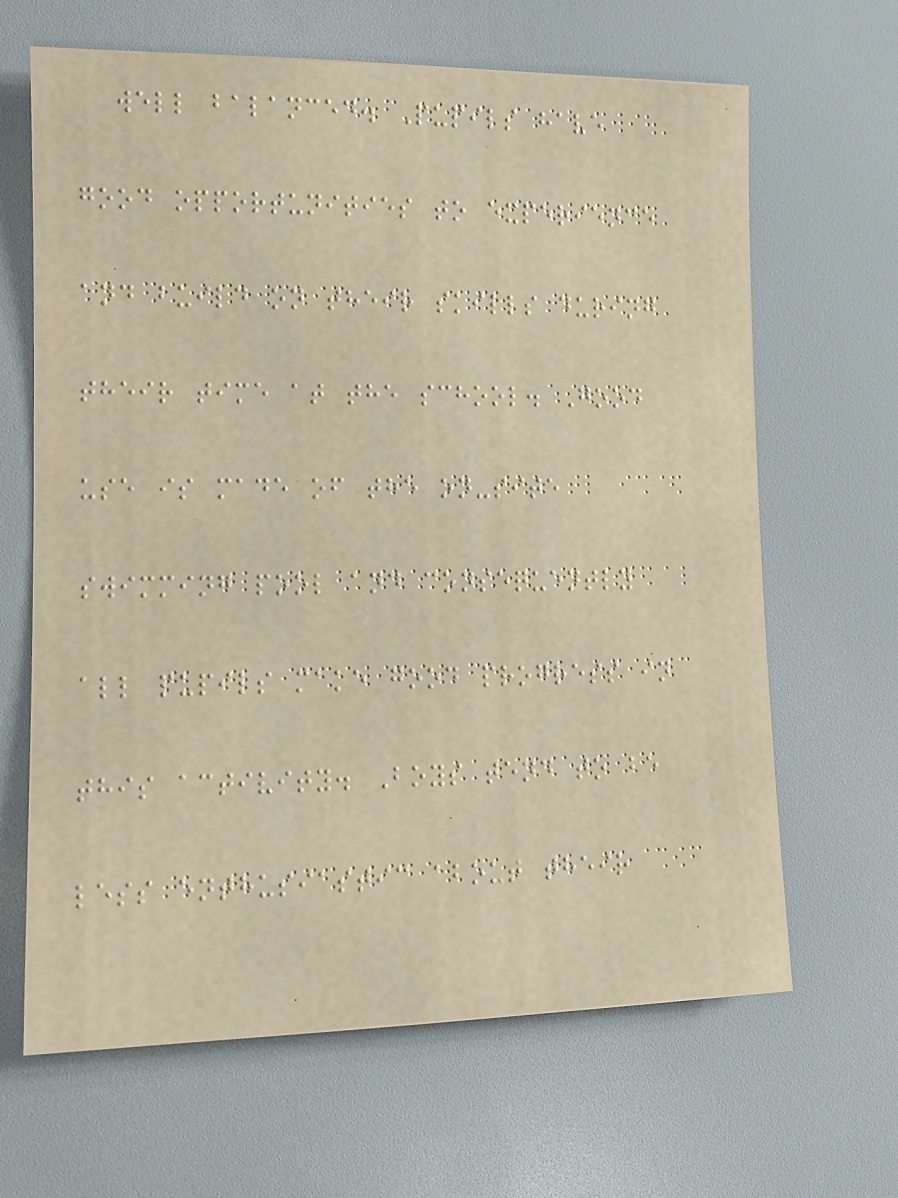well balanced. Pupils have
good opportunities to experience
and build on their skills during
their time at the school. Good
use is made of the on-site
swimming pool and consequently
all pupils make good progress in
this activity. Boys tend to be
less enthusiastic about their
